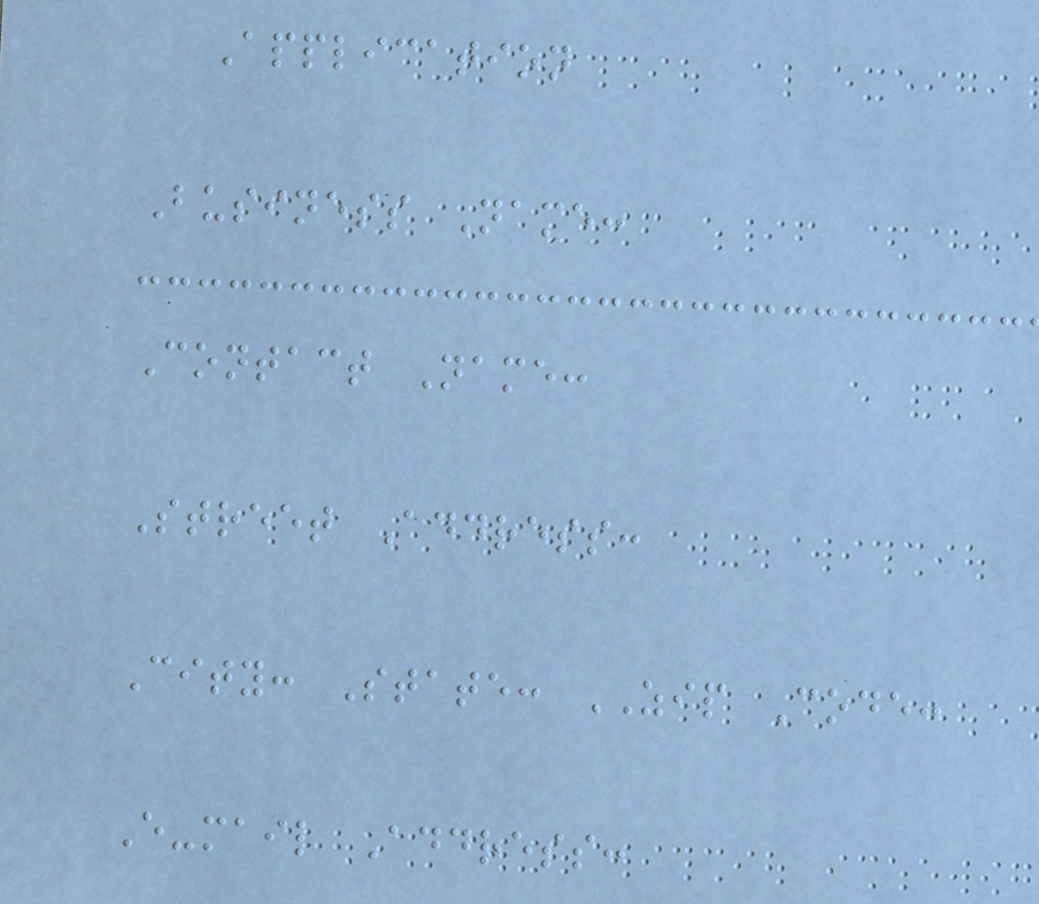Application
Business Name:
Contact Name:
Street Address:
City: State: ZIP Code:
E-mail Address:
